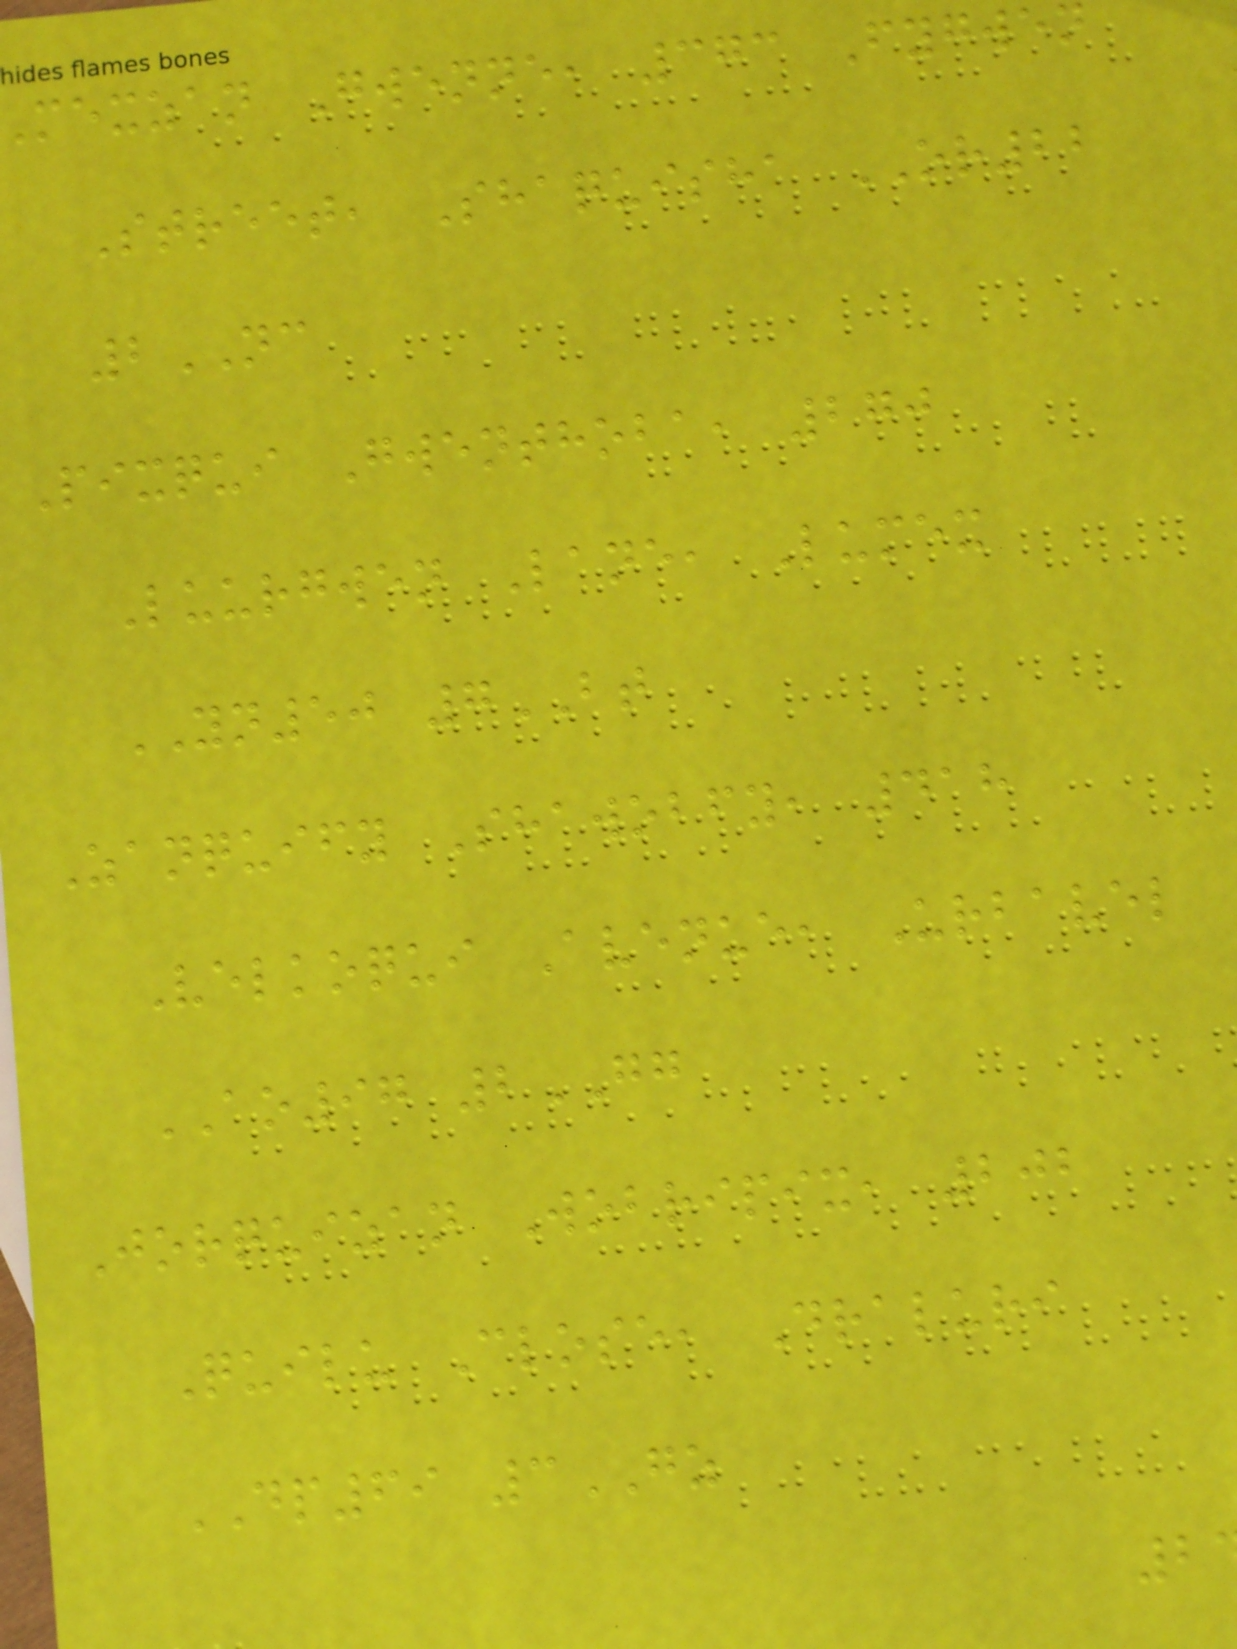mexzan Gwenne, 373 Fygwen
Street, Shaquisha OR22
2NC
Pixqui Gwenthoba, 270
Luurgwen Lane, Lumex
YN50 7BT
Zanquify Shawobfy, 418
Velkoqui Avenue, Urbavel
AO97 2GG
Jorquizan Wobripix, 202
Quilu Close, Draluri
DP69 3GZ
